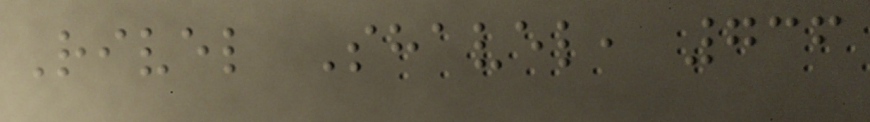Rivel Shavel, 736
